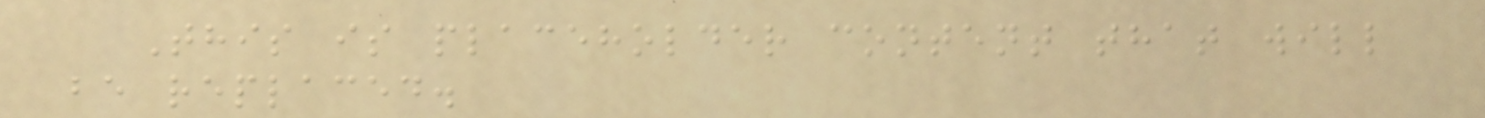This is placeholder content that will
be replaced.
